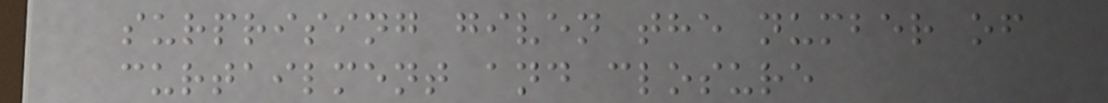surprising given the number of
curtailment and closure
